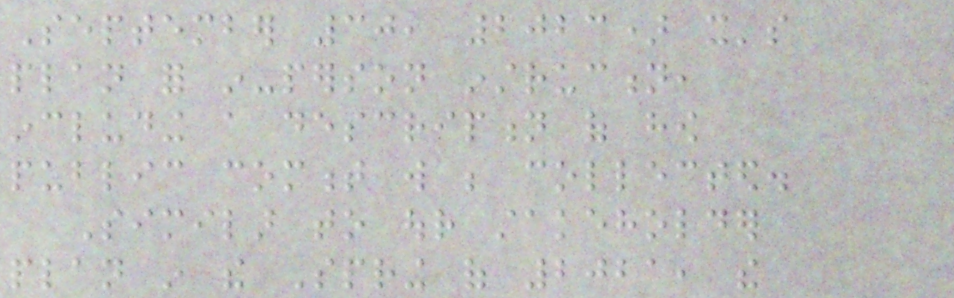September 30, 2023) it's
plan for in-person instruction,
including a description of how
public comment will be collected.
Similar to our stakeholder
plan in the Spring of 2021, the
